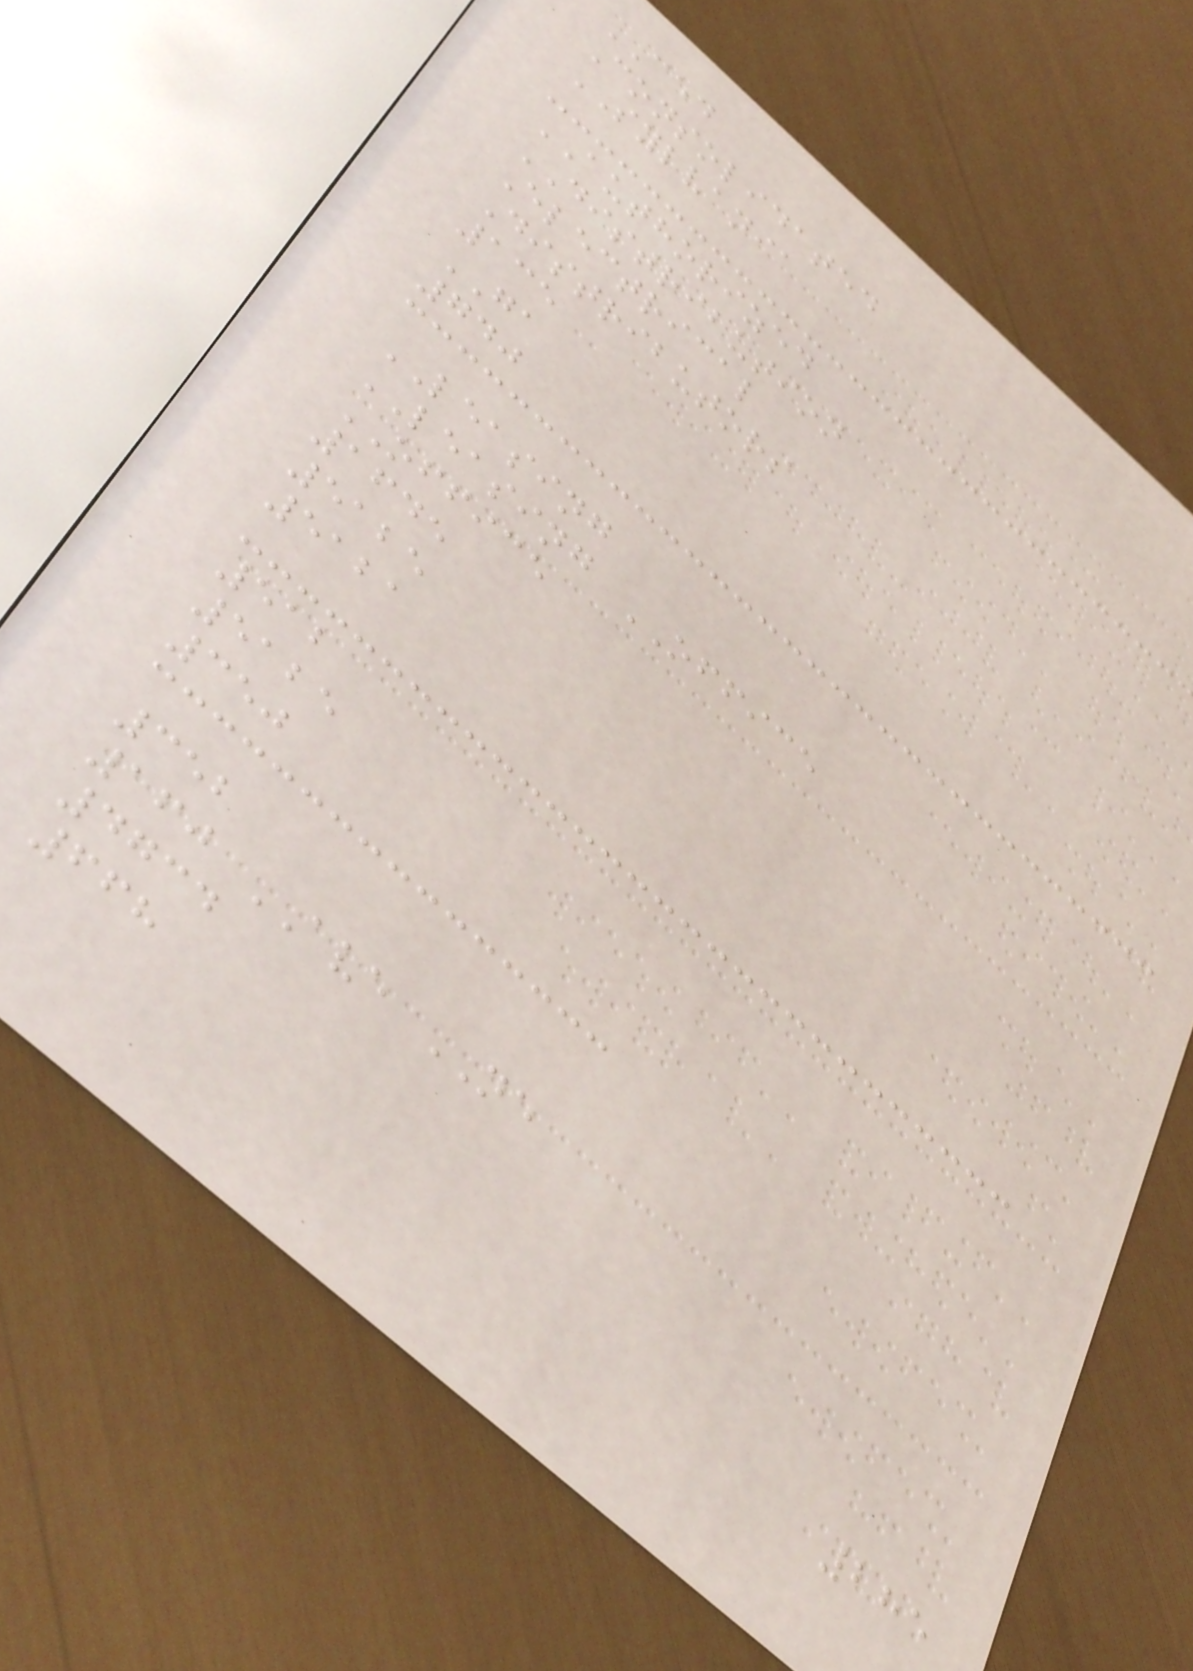CED
Consolidated
SYLVANIA
AUTHORIZED
DISTRIBUTION
Electrical
Distributors
135
GA
740
LEASING
LEASING OFFICE
OFFICE
1645
5125
5121
512
5125
350
352
160 AVE NE
4734
668
285
